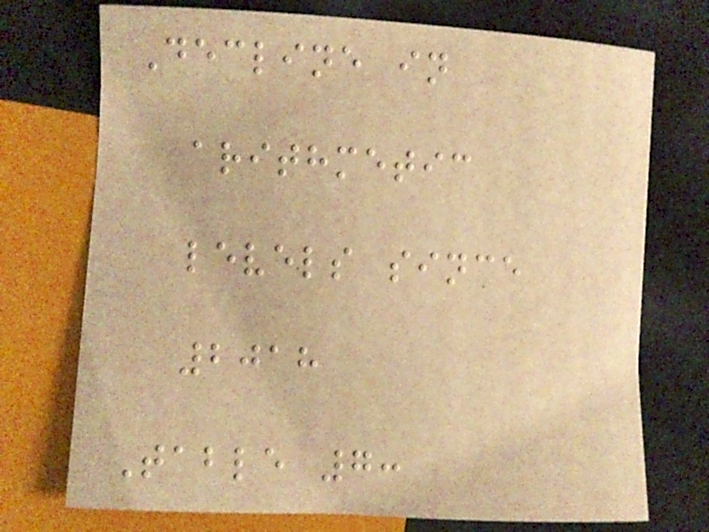Decline in
arithmetic
levels since
2018
Table 7:
